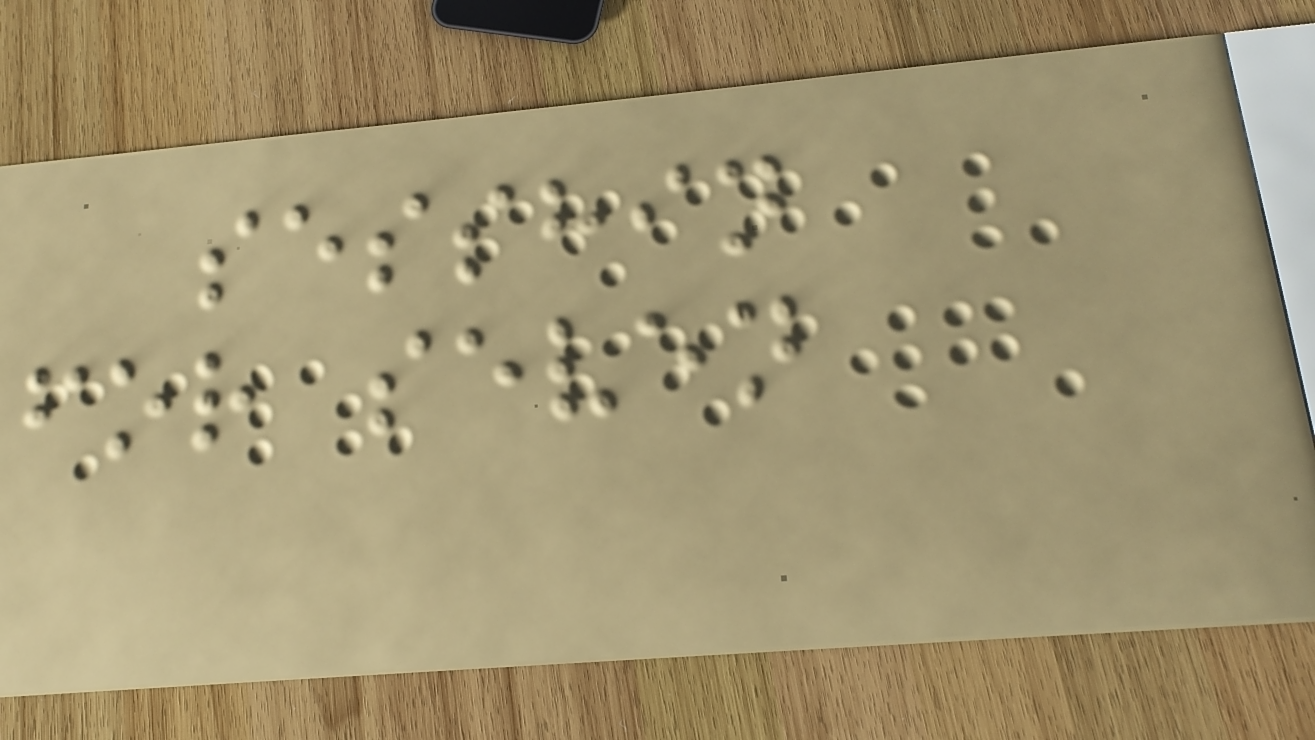sesshin
for seven
